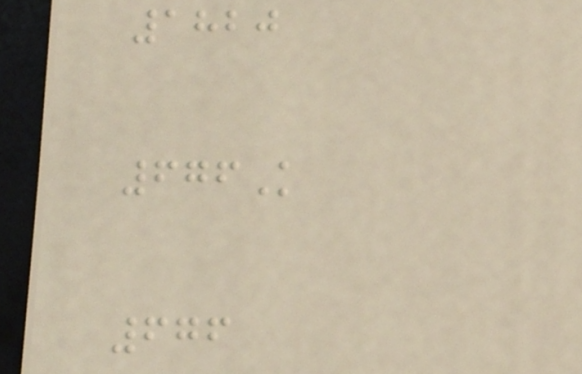1820
676K
676
